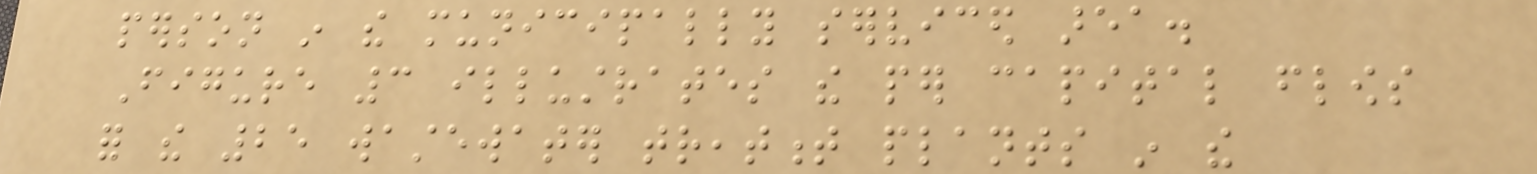person in the municipally serviced area.
Figure 3 illustrates the per capital flows
for the 25 wastewater treatment plants in the
